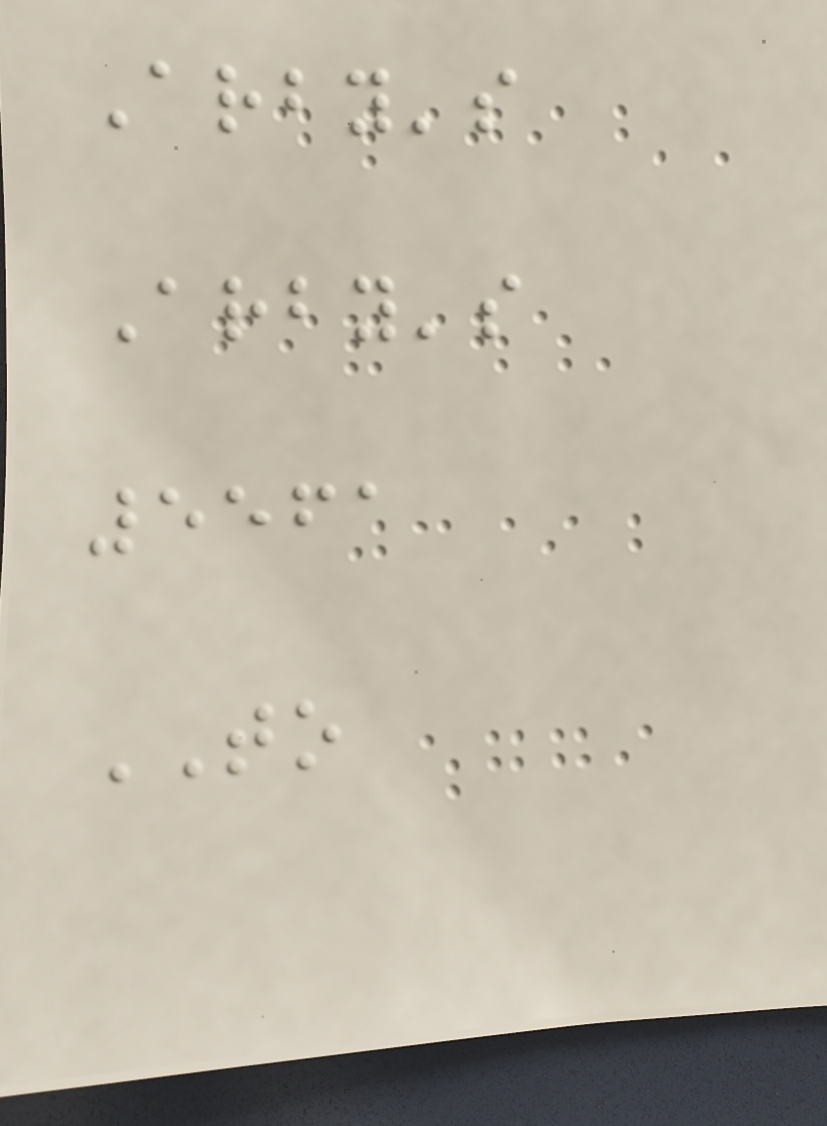Arby's
Arby's
5561
TO
